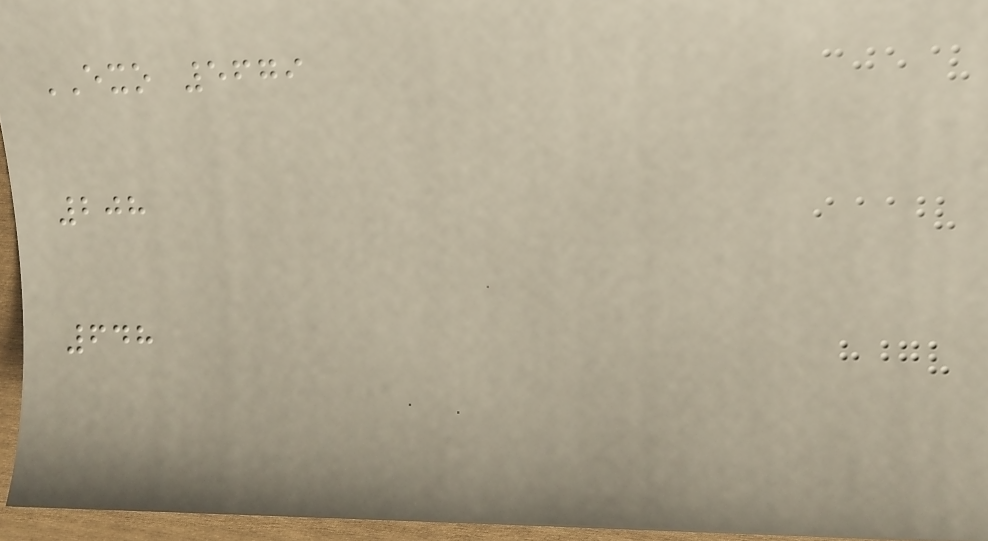EXO 5679
208
648
